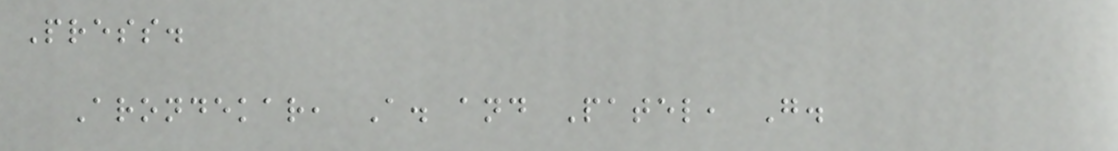Press.
Arondekar, A. and Patel, G.
